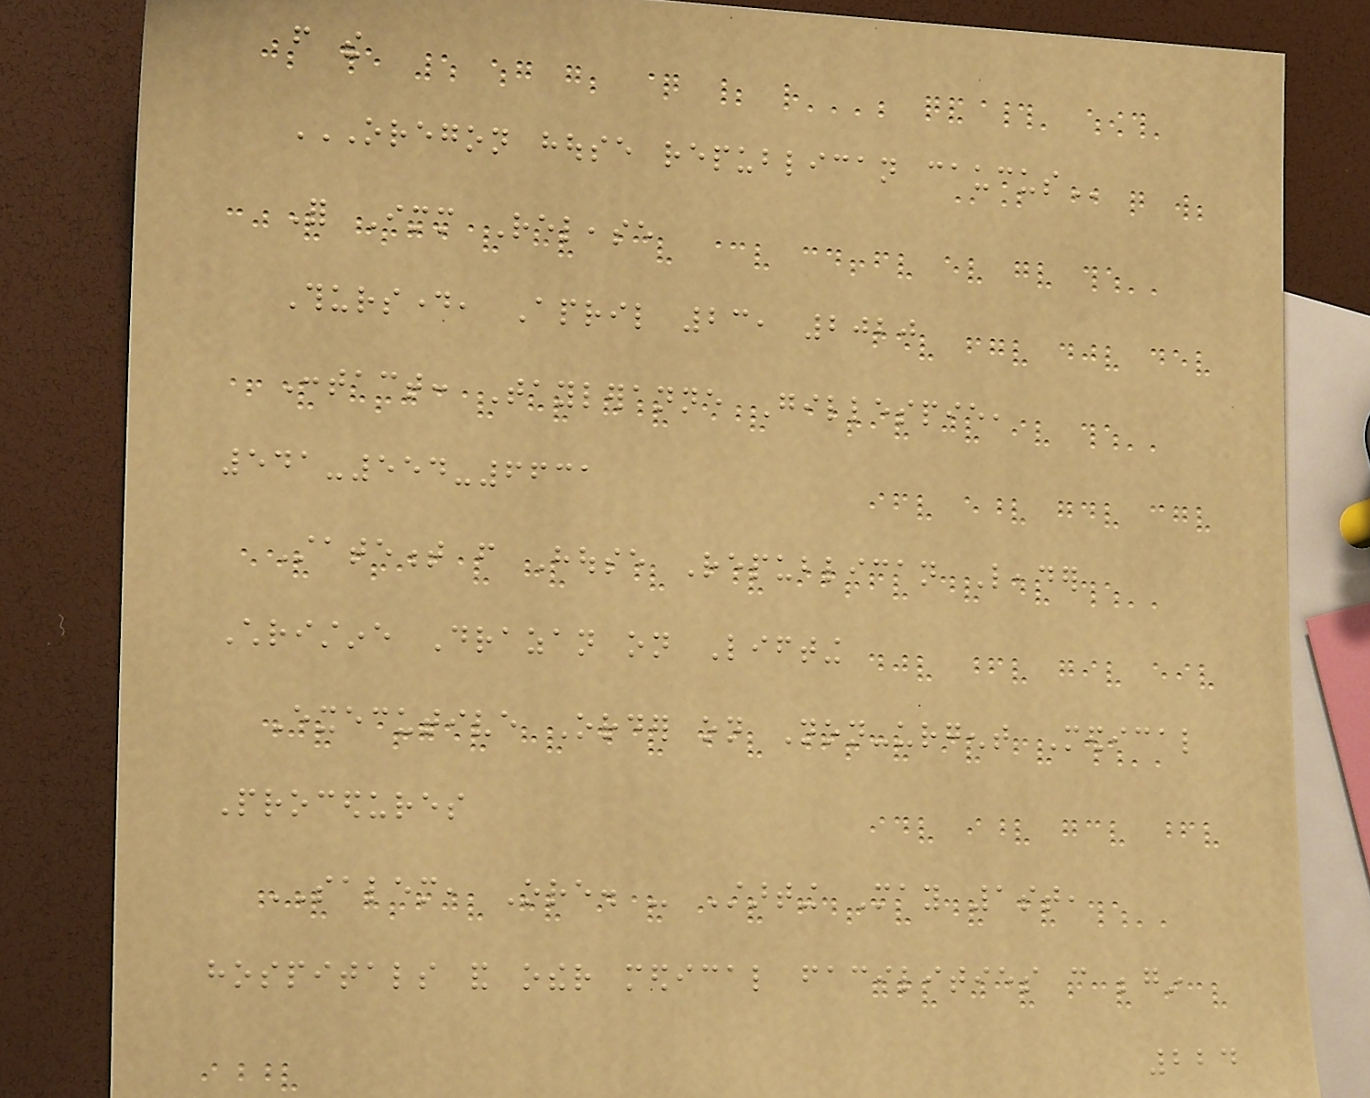from the
OREGON HOUSE REPUBLICAN CAUCUS
For Immediate Release
Thursday, April 23, 2020
Contact: Tayleranne Gillespie,
541-554-6631
Statement from House Republican Leader
Christine Drazan on Lifting
Executive Order on Non-urgent Medical
Procedures
SALEM, Ore. - Starting May 1st,
hospitals and other medical facilities can begin
224
